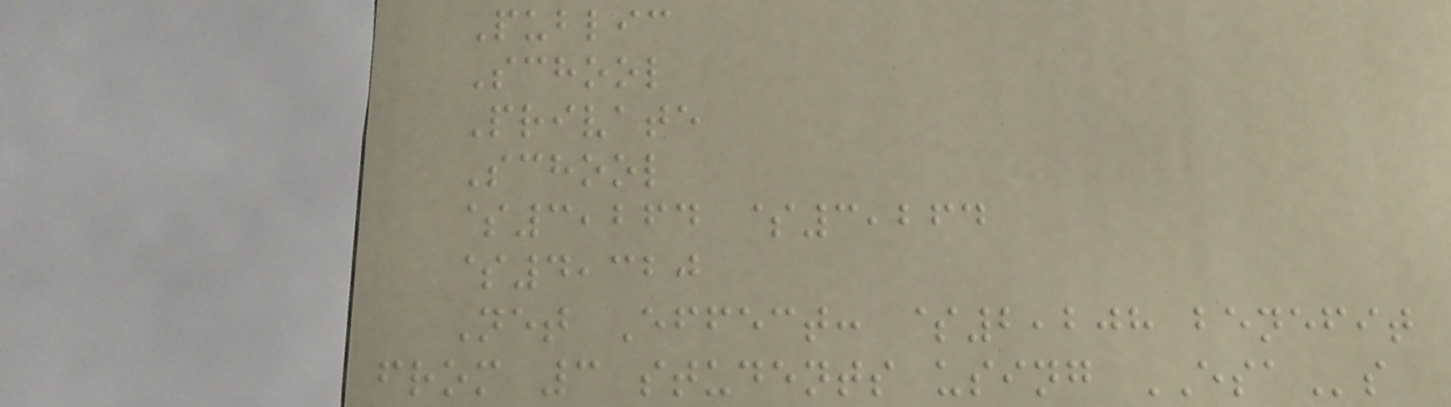Public
School
Private
School
$3,264 $3,264
$4,320
Net Effect: $2,208 benefit
from 3 students using ESAs
